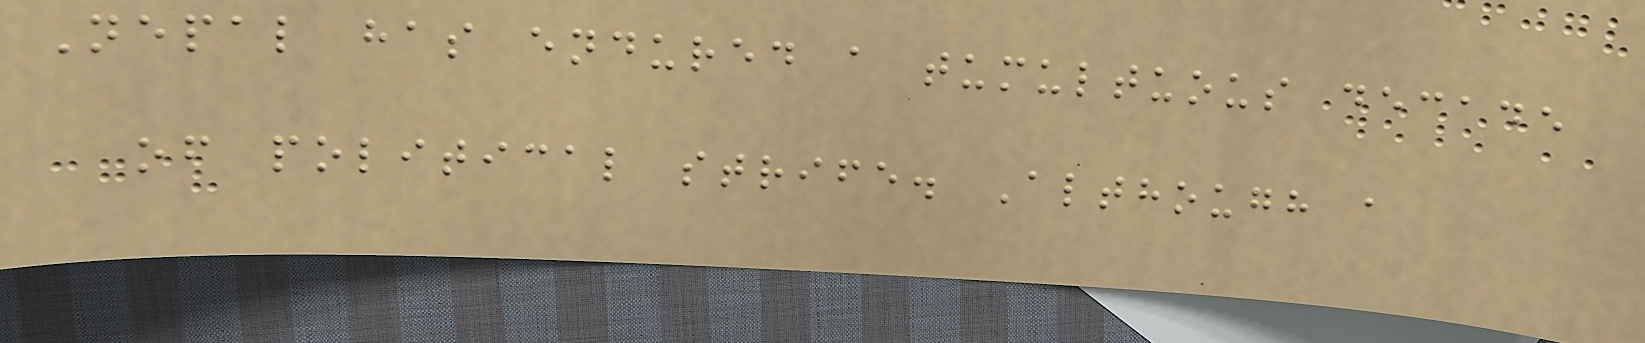Nepal has endured a tumultuous decade
of political strife. Although a
